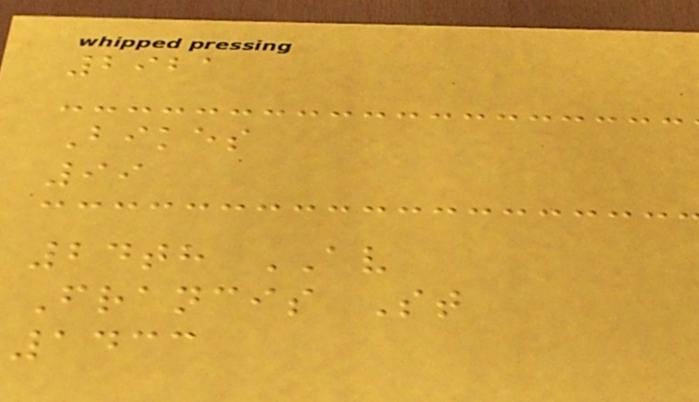2921
Bikes
99
24th AV
Francis St
1433
